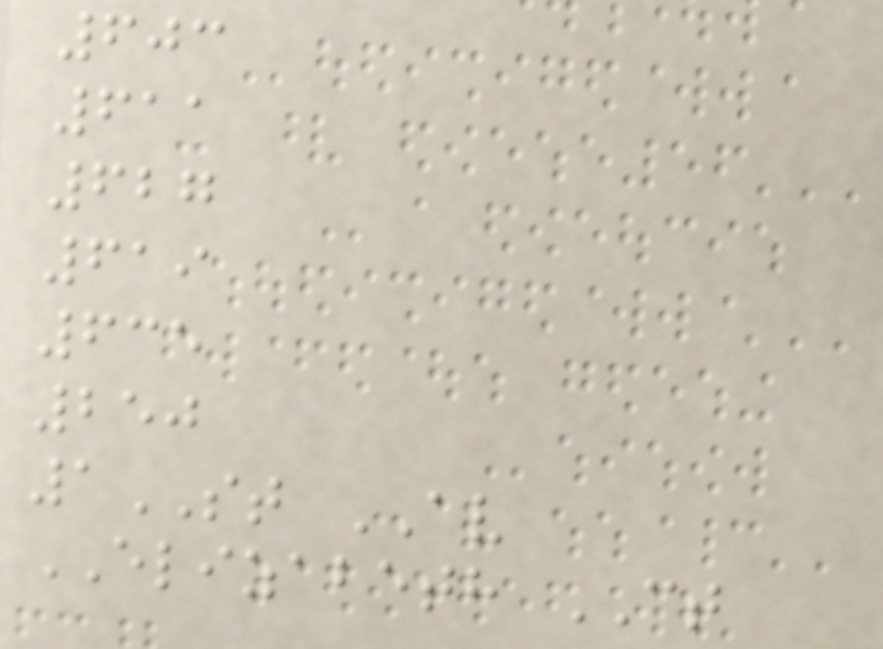603
611
627
619
635
250
1ST AV
ELIZABETH CT
